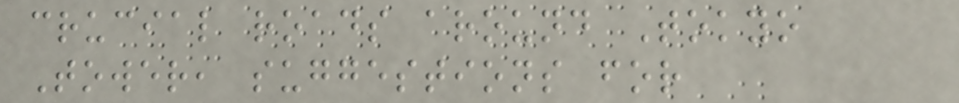crucial roads around Tokyo
Tower, suggestions for
